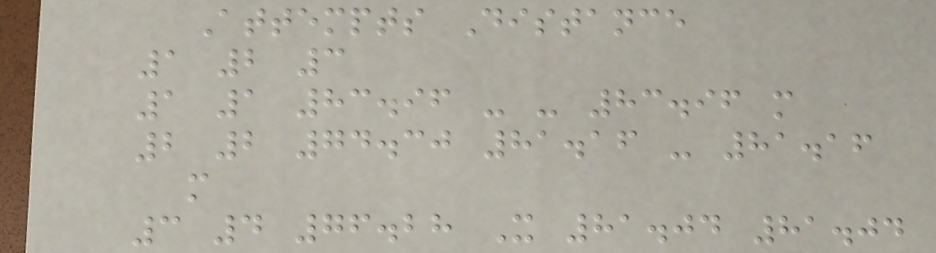Attempts Distance
1 2 3
1 1 83.96 - - 83.96 m
2 2 74.30 81.16 - 81.16
m
3 4 76.28 X 81.04 81.04
